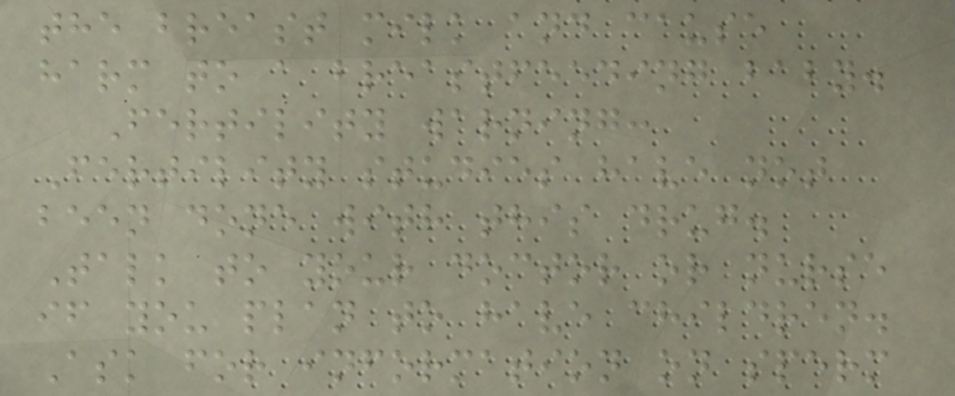the breast milk and cause
harm to a breastfeeding baby.
Fertility warning:
Fertility studies have not
been done with this drug.
Talk to your doctor or nurse
if you plan to have children.
Ask for information on sperm
